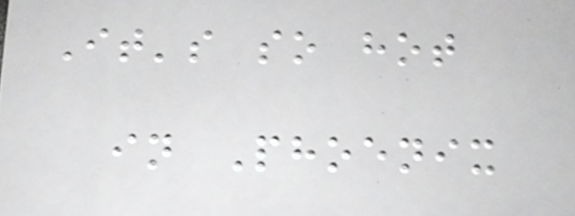It's so hot
in Phoenix
